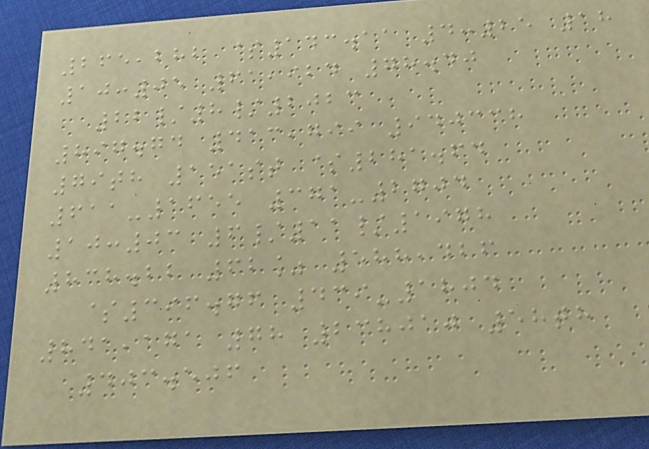265,282 $143.11 4:25 18
10:05 61,924 78.40
22/8/2023
897.74 413,799 940338
79th 151st $281.64
611-1655 371-2704
10:03 6/11/1978
838.22 62% 588,426
$396.76 439-1804
841,171 78 238010 58th
403.506
